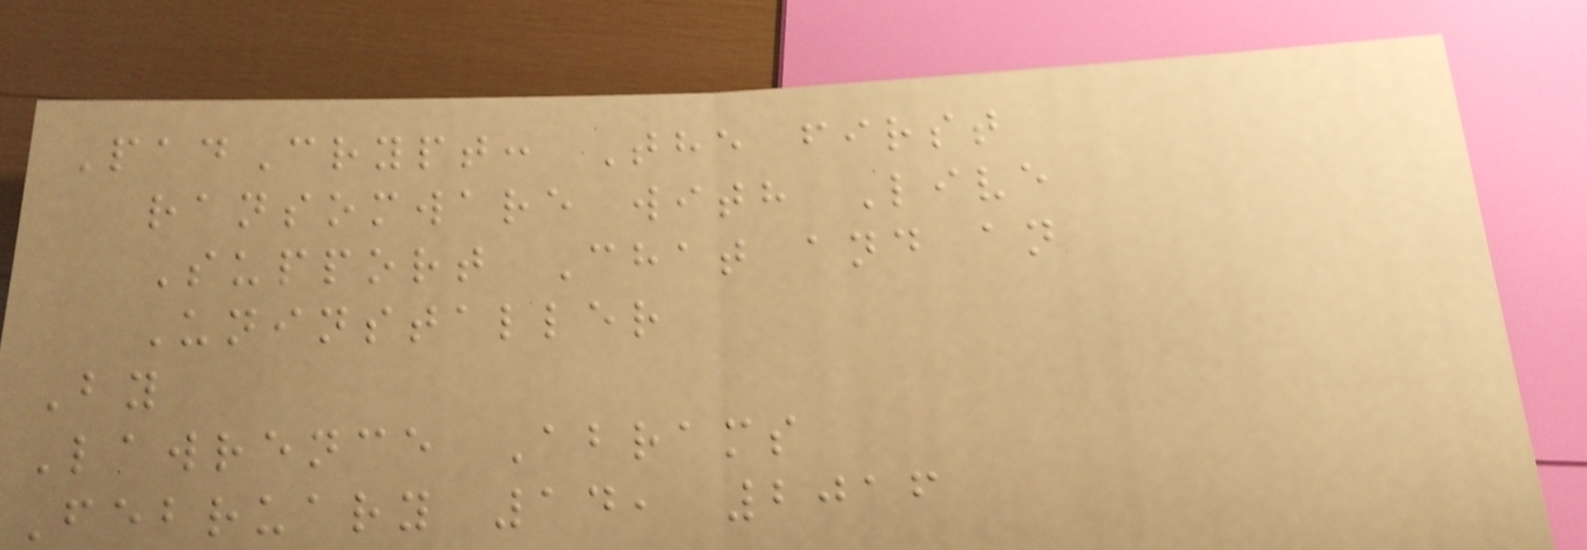PadCrypt: The first
ransomware with Live
Support Chat and an
Uninstaller
By
Lawrence Abrams
February 14, 2016
